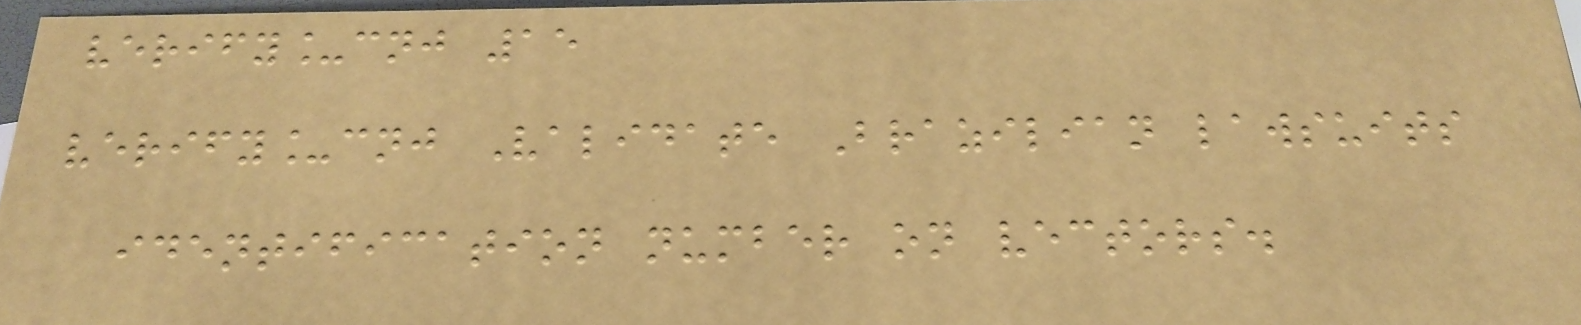verify_cnj 15
verify_cnj Validate Brazilian lawsuits
identification number on vectors.
